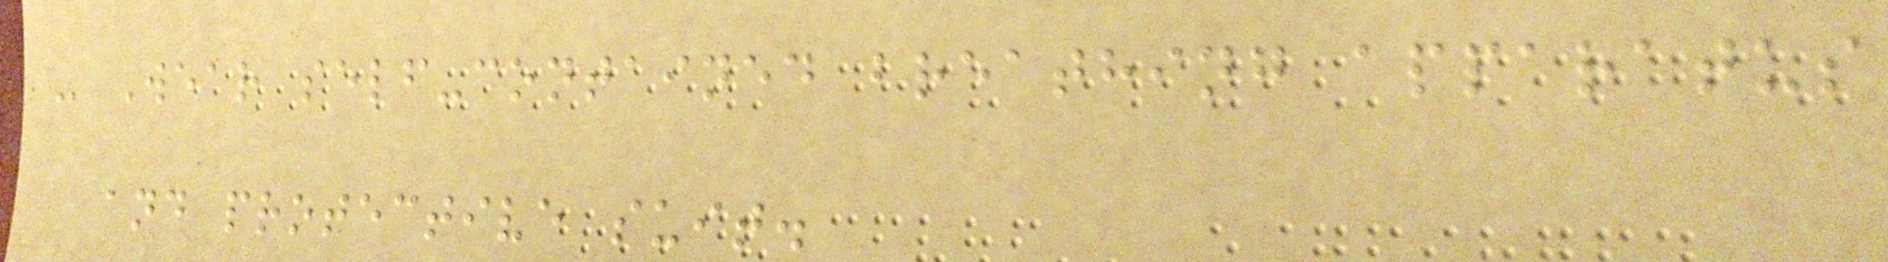- Wear self-contained breathing apparatus
and protective suit.
